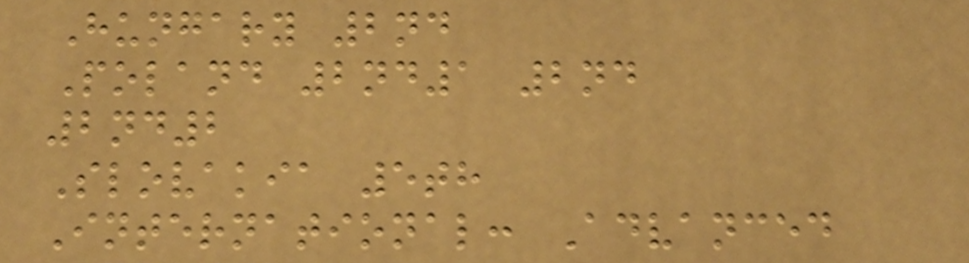Hungary 2nd
Poland 2nd1 2nd
2nd2
Slovakia 5th
International: Advanced
